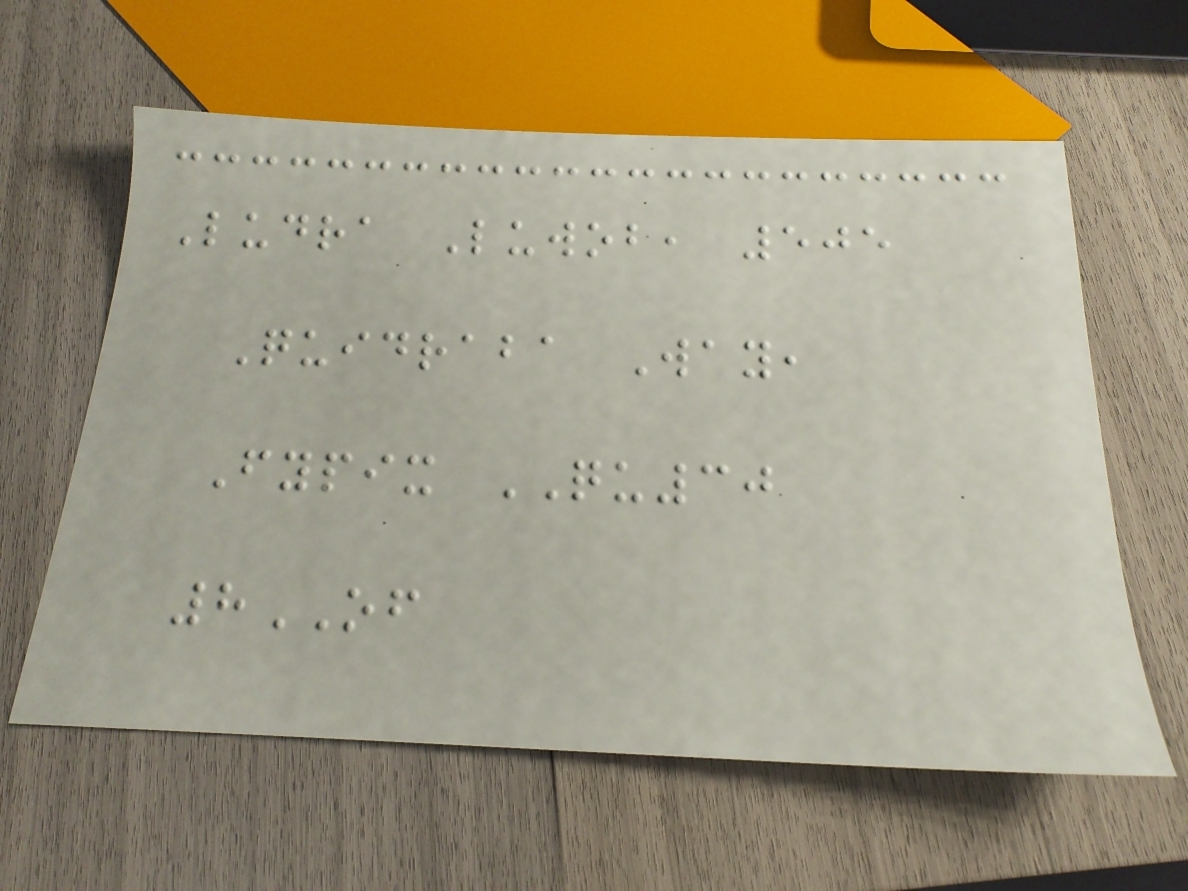Ludra Luwob, 505
Quidraba Way,
Fypix QU30
8OF
